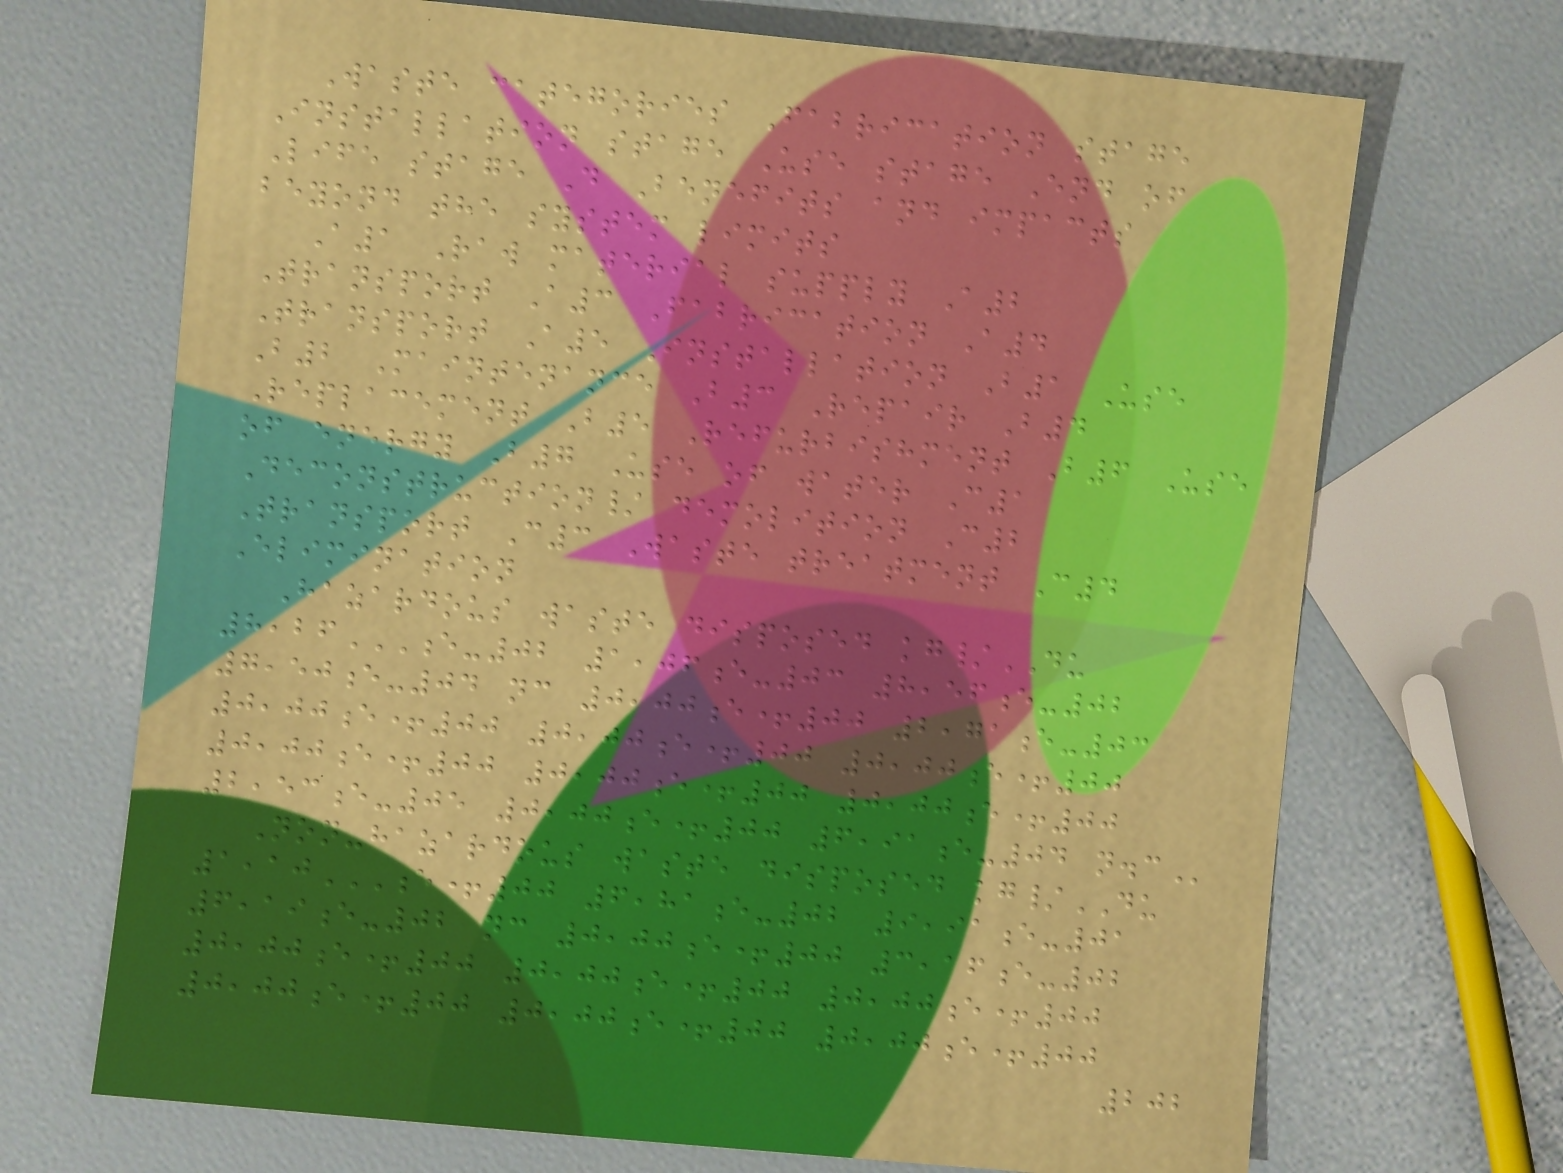Waste categories Fabrication stage
Installation stage Use stage End of
Life stage D Benefits and impacts
beyond the system limits
A1 Raw material supply A2
Transport A3 Fabrication A4
Transport A5 Installation B1 Use
B2 Maintenance B3 Repair B4
Replacement B5 Refurbishment B6 Use
of energy B7 Use of water C1
Deconstruction/ demolition C2
Transport C3 Waste treatment C4
Elimination
Hazardous waste disposed kg/DU
8,26E-02 1,06E-03 8,56E-02
7,50E-04 NC 0,00E+00 2,71E-03
0,00E+00 0,00E+00 0,00E+00
0,00E+00 0,00E+00 0,00E+00
2,53E-05 0,00E+00 6,91E-04 N.C
Non-hazardous waste disposed kg/DU
1,10E+00 6,81E-02 9,91E-01
6,19E-02 NC 0,00E+00 3,16E-02
0,00E+00 0,00E+00 0,00E+00
0,00E+00 0,00E+00 0,00E+00
202
